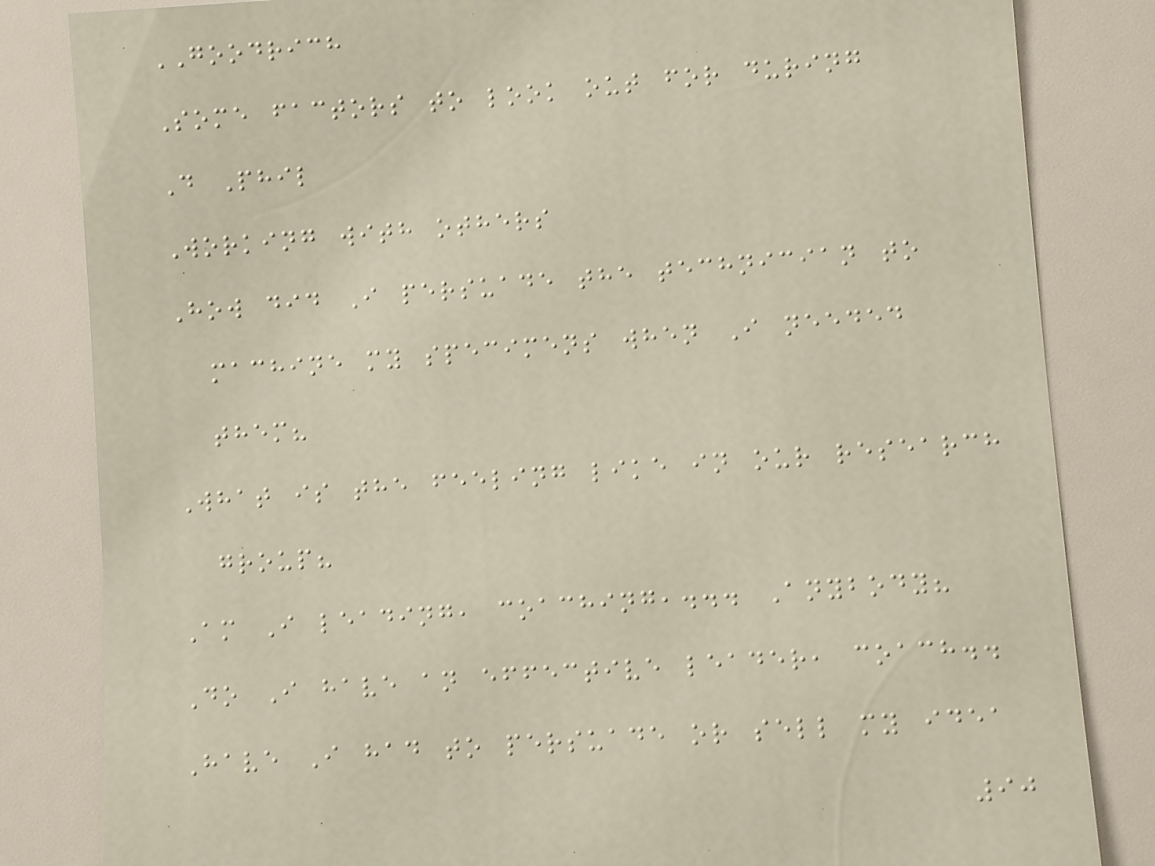GOODRICH
Some factors to look out for during
D Phil
Working with others
How did I persuade the technician to
machine my specimens when I needed
them?
What is the feeling like in our research
group?
Am I leading, coaching,... Anybody?
Do I have an effective leader, coach..
Have I had to persuade or sell my idea
90
